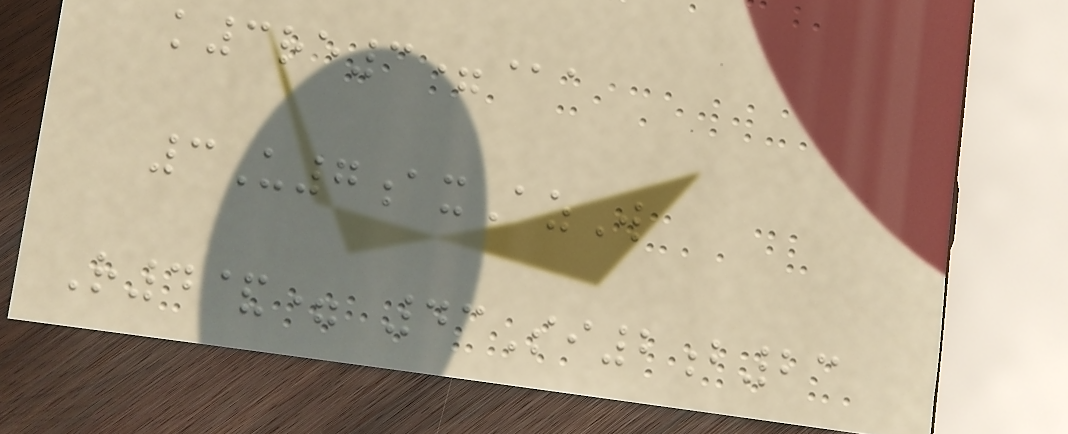k3re3=@a
3U7axAzW
R4&= 43Si2b23
